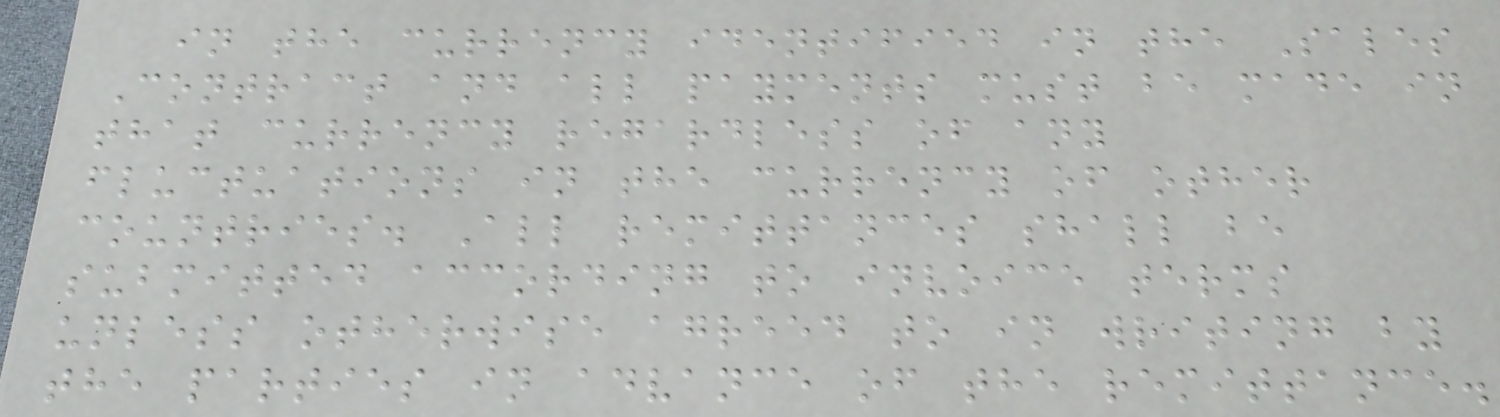in the currency identified in the Sales
Contract and all payments must be made in
that currency regardless of any
fluctuations in the currency of other
countries. All remittances shall be
submitted according to invoice terms
unless otherwise agreed to in writing by
the parties in advance of the remittance.
